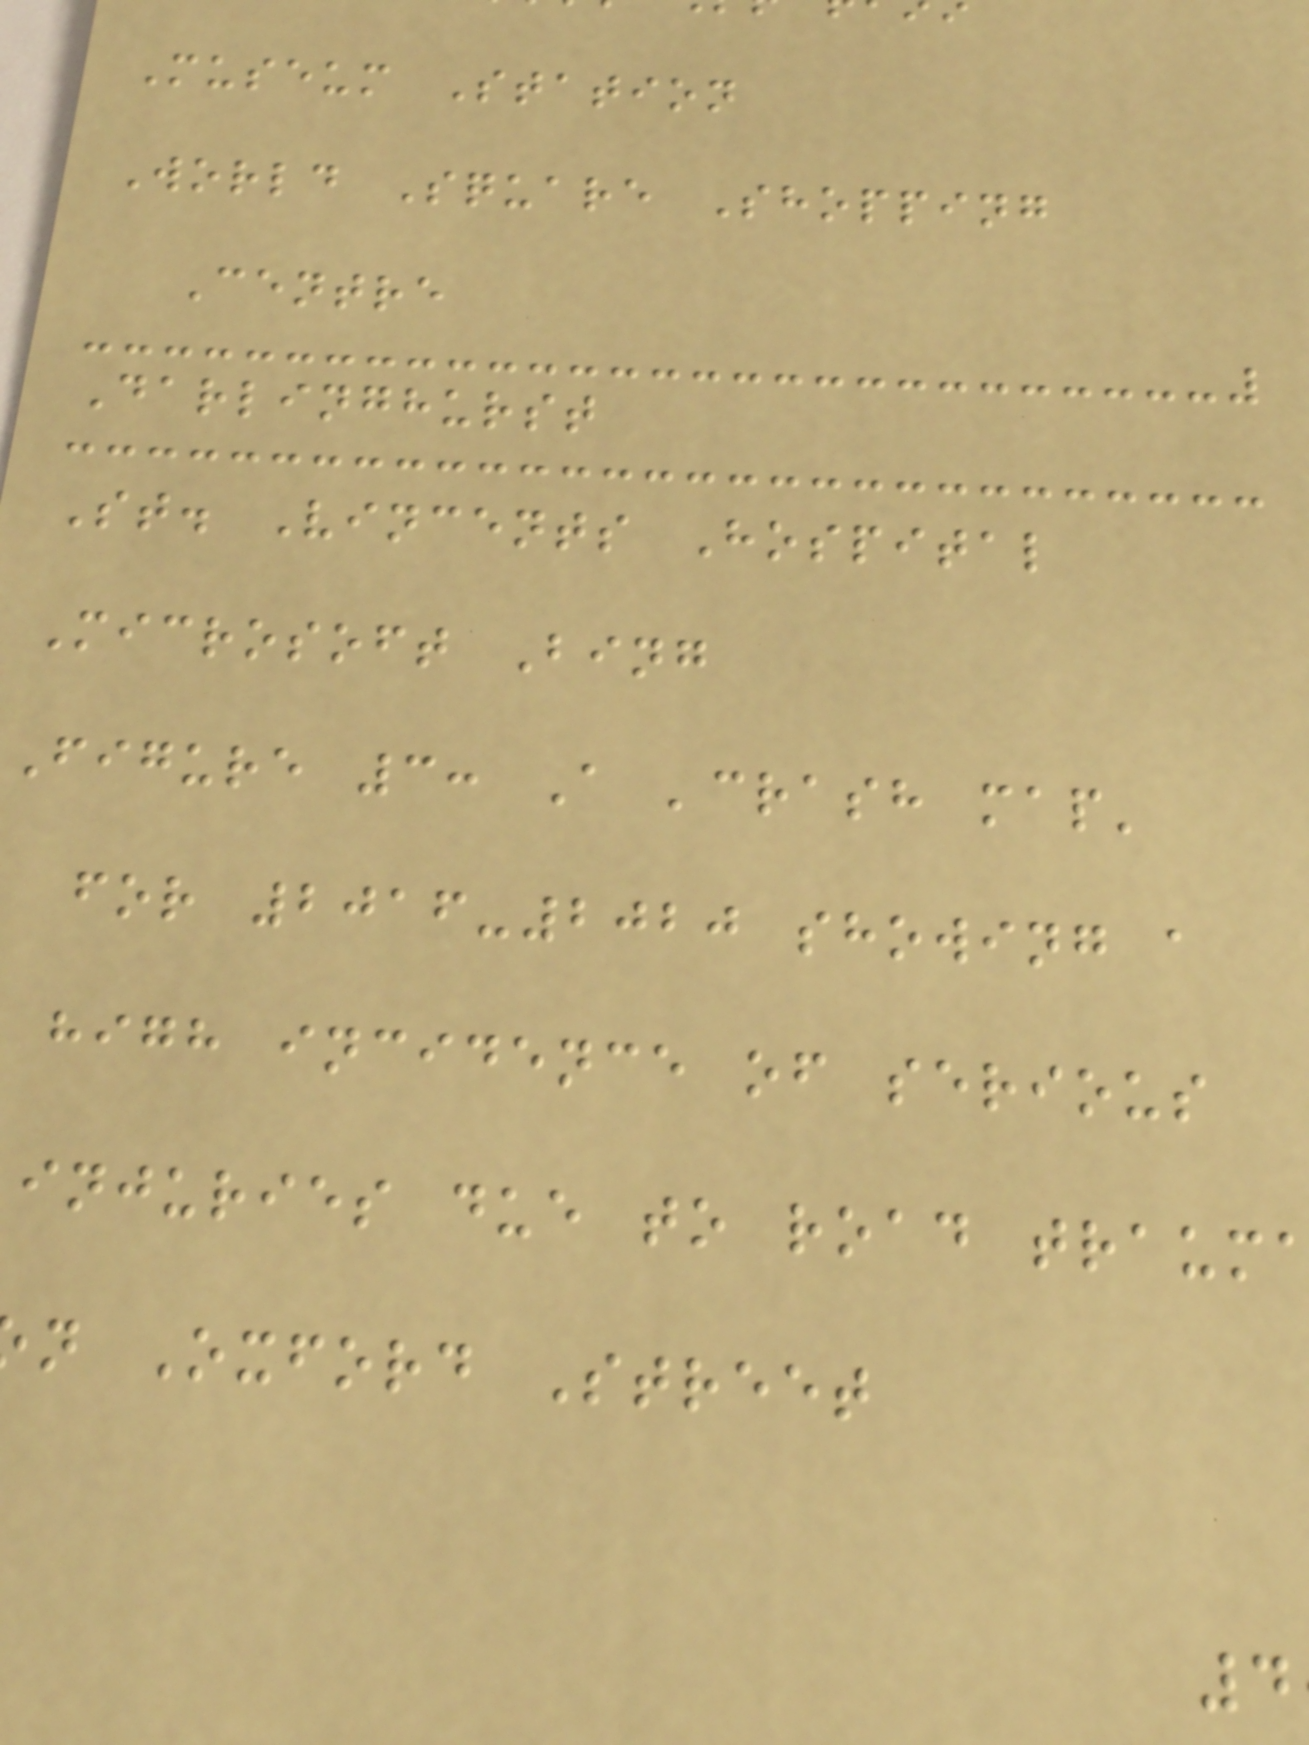Museum Station
World Square Shopping
Centre
Darlinghurst
St. Vincents Hospital
Microsoft Bing
Figure 3: A 'crash map'
for 2016-2020 showing a
high incidence of serious
injuries due to road traum
n Oxford Street
